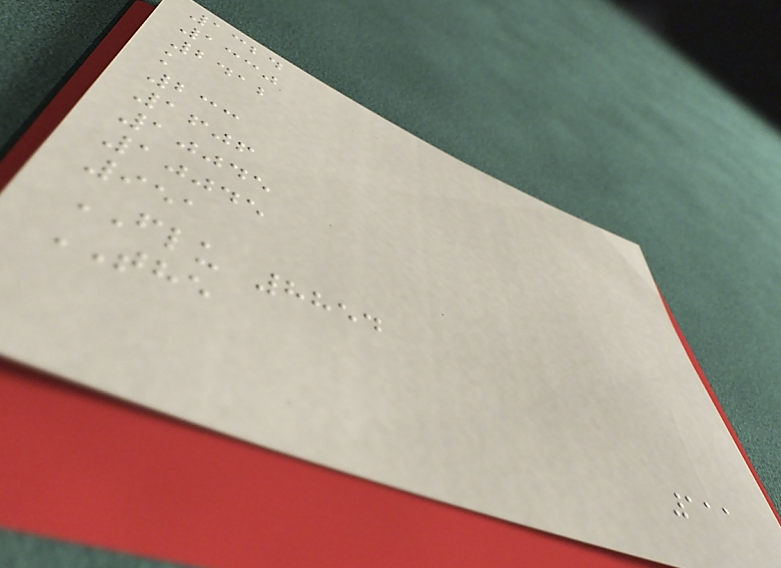1324
1330
2412
k
233
1606
10045
10045
951
FLU 8854
THE
111
